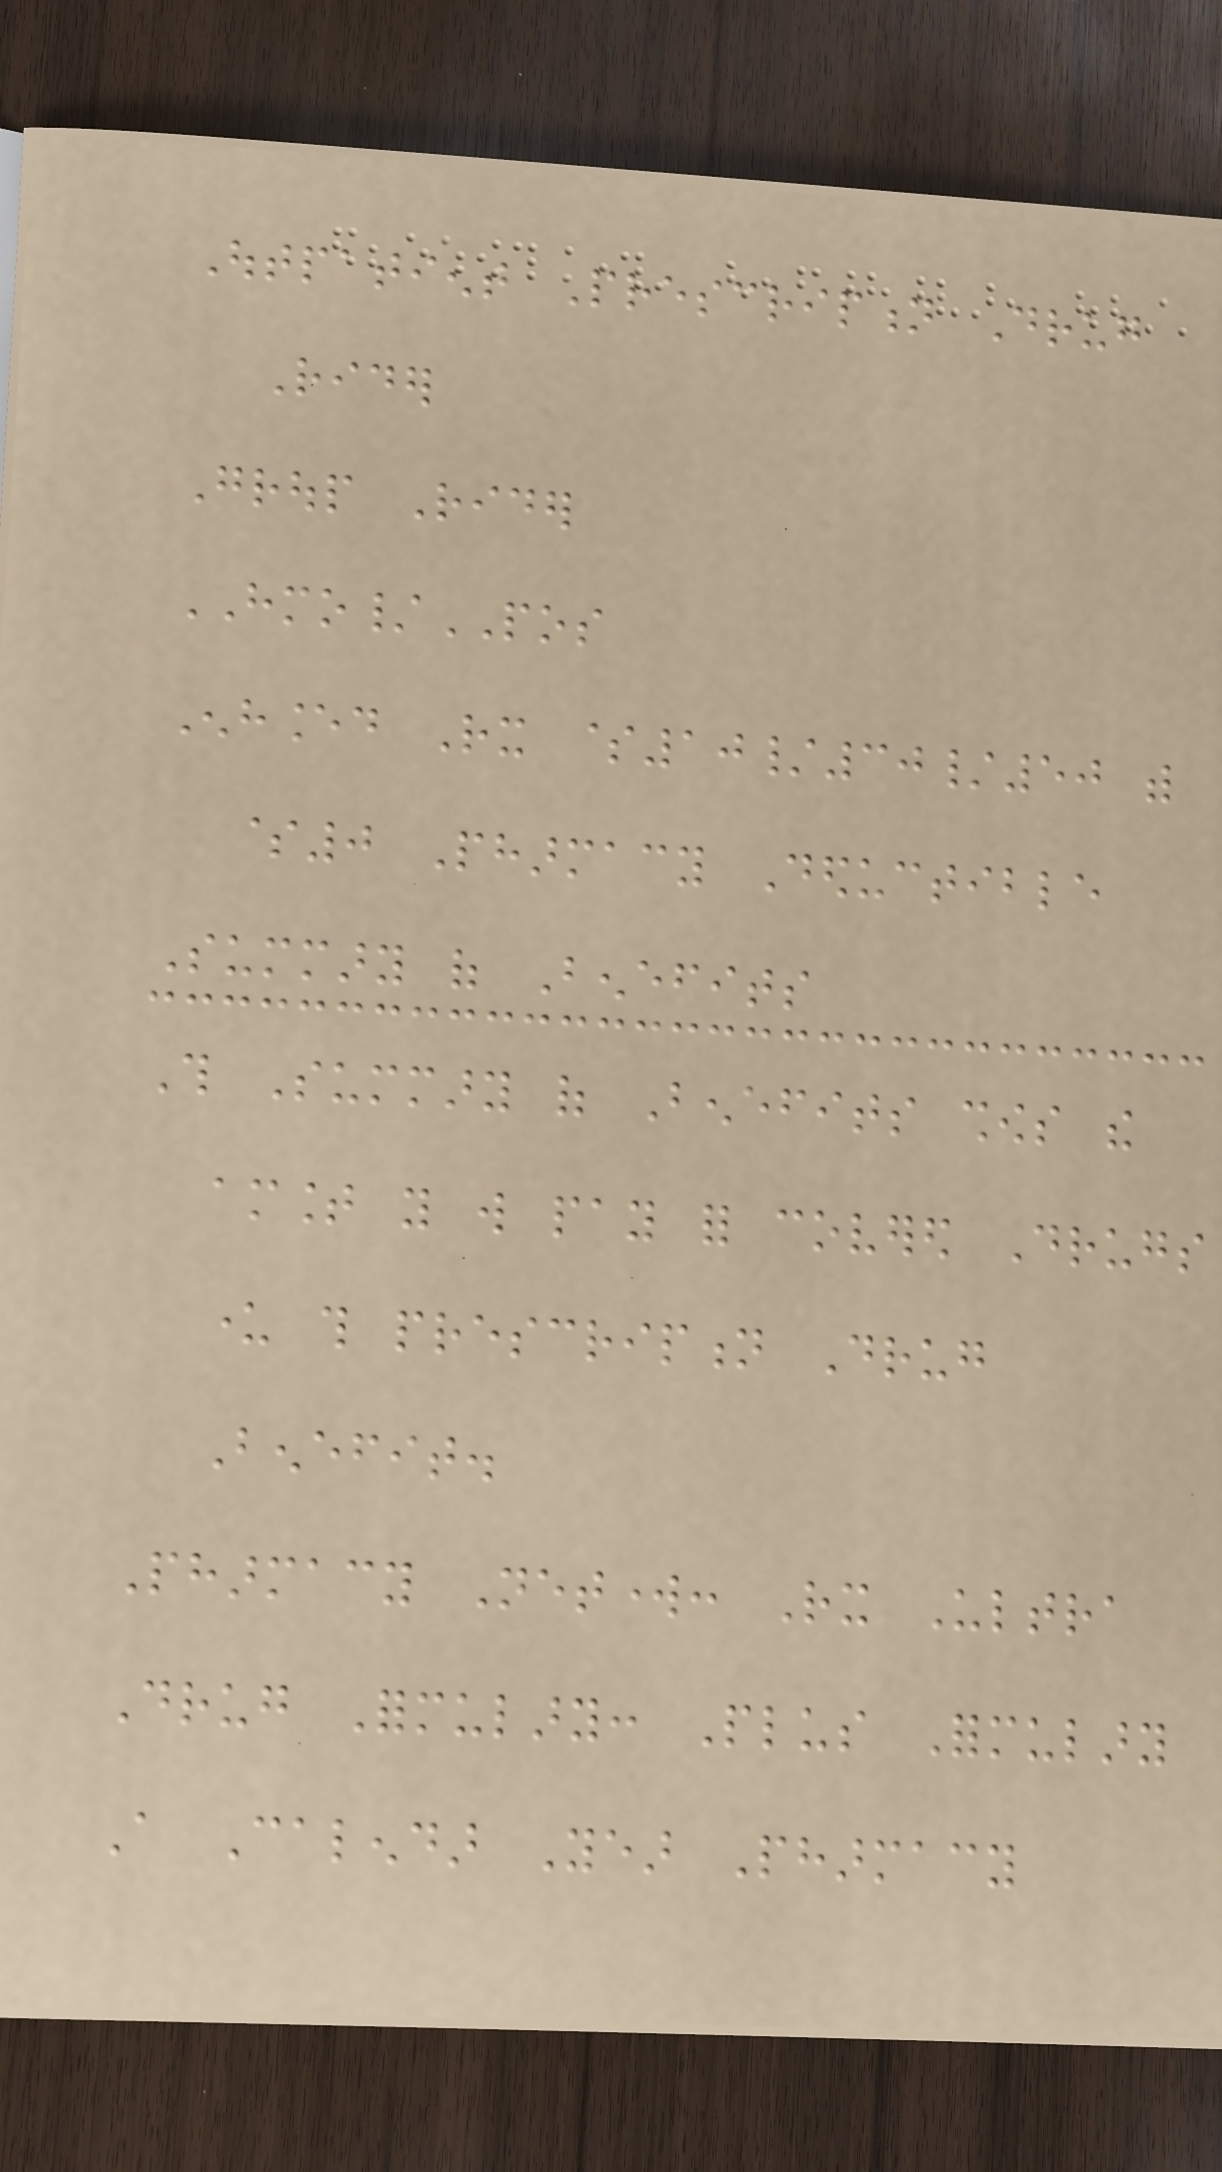Outpatient Prescription Drug
Rider
Group Rider
HMO/POS
Enhanced Rx $10/30/50 with
$0 Pharmacy Deductible
Summary of Benefits
This Summary of Benefits shows the
amount you will pay for covered Drugs
under this prescription Drug
Benefit.
Pharmacy Network: Rx Ultra
Drug Formulary: Plus Formulary
A Calendar Year Pharmacy
